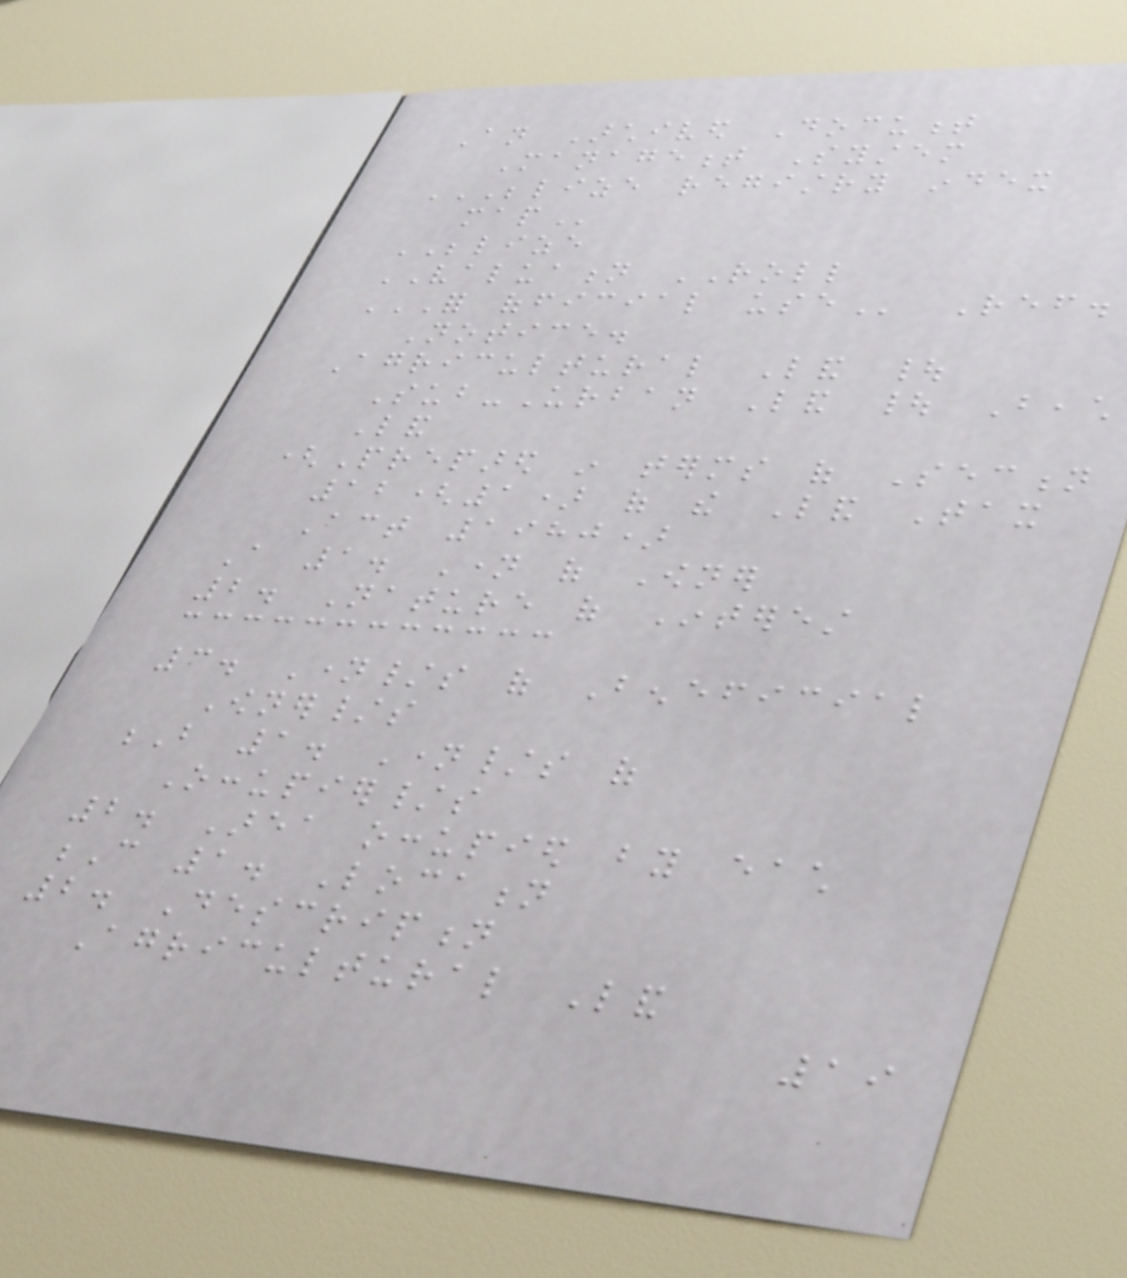An Archived Document
Management System
BELIZE REGISTRY INDEX
MAP
BELIZE
VALUATION ROLL
FOR OFFICIAL USE Ref.
Notice.
Agricultural Land |
Sub-Urban Land | Beach
Land
(Prepared in terms of Section
12(1) of the Land Tax
Act 1980)
A 1. Name of Owner
2. Nature of Interest
3. Name/s of Beneficial
Owner/s
B 1. Name/s of
Occupier/s
2. Area occupied by each
C 1. Location
2. Description
Agricultural Land
19
